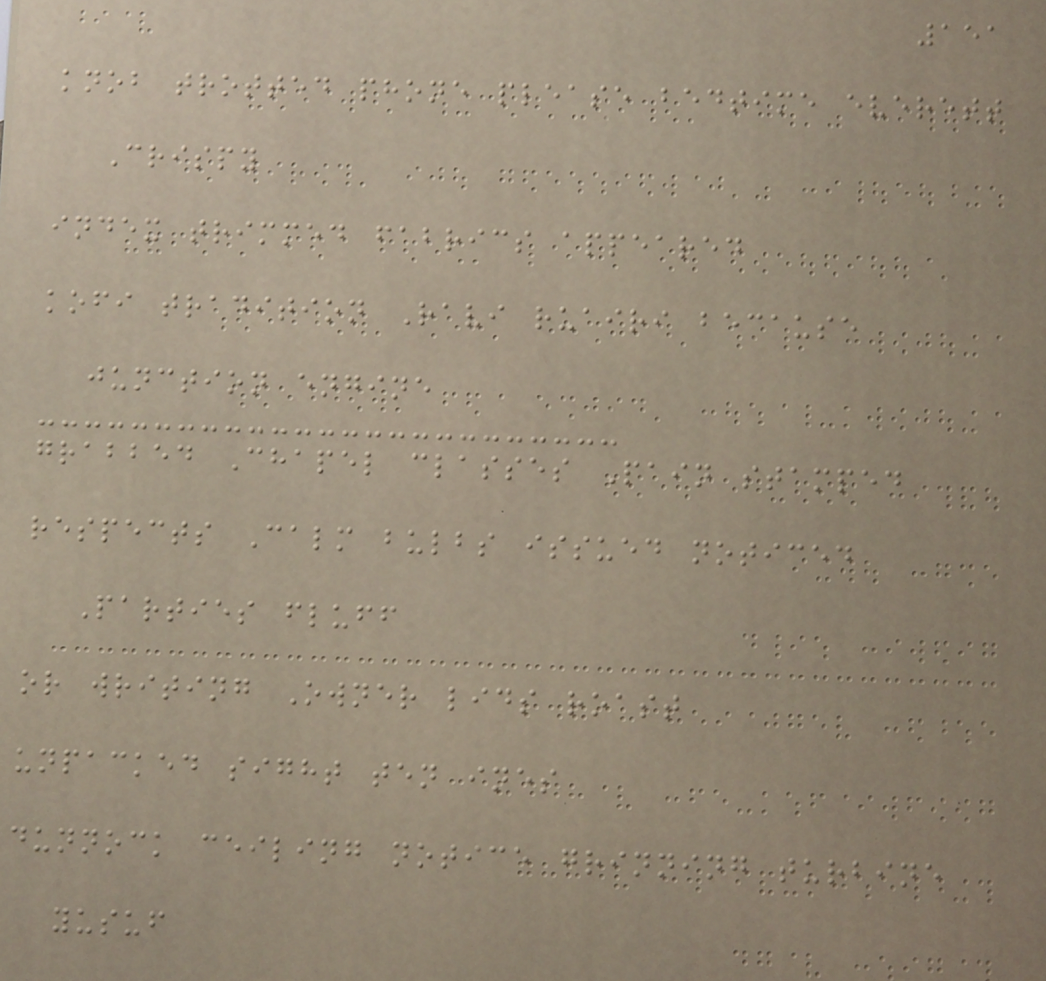151
knob trotted phone please bedtime everett
Crispy
index trimmed fabrics appeared
kofi tradition Ravi ruairi because
junction engine
grabbed Chapel classes Pain stamped
respects Calm bulbs issued noticed
Parties fluff
or writing Owner lids roast
unpacked sight ten ines
dunnock ceiling notice grinning turbine
yusuf
